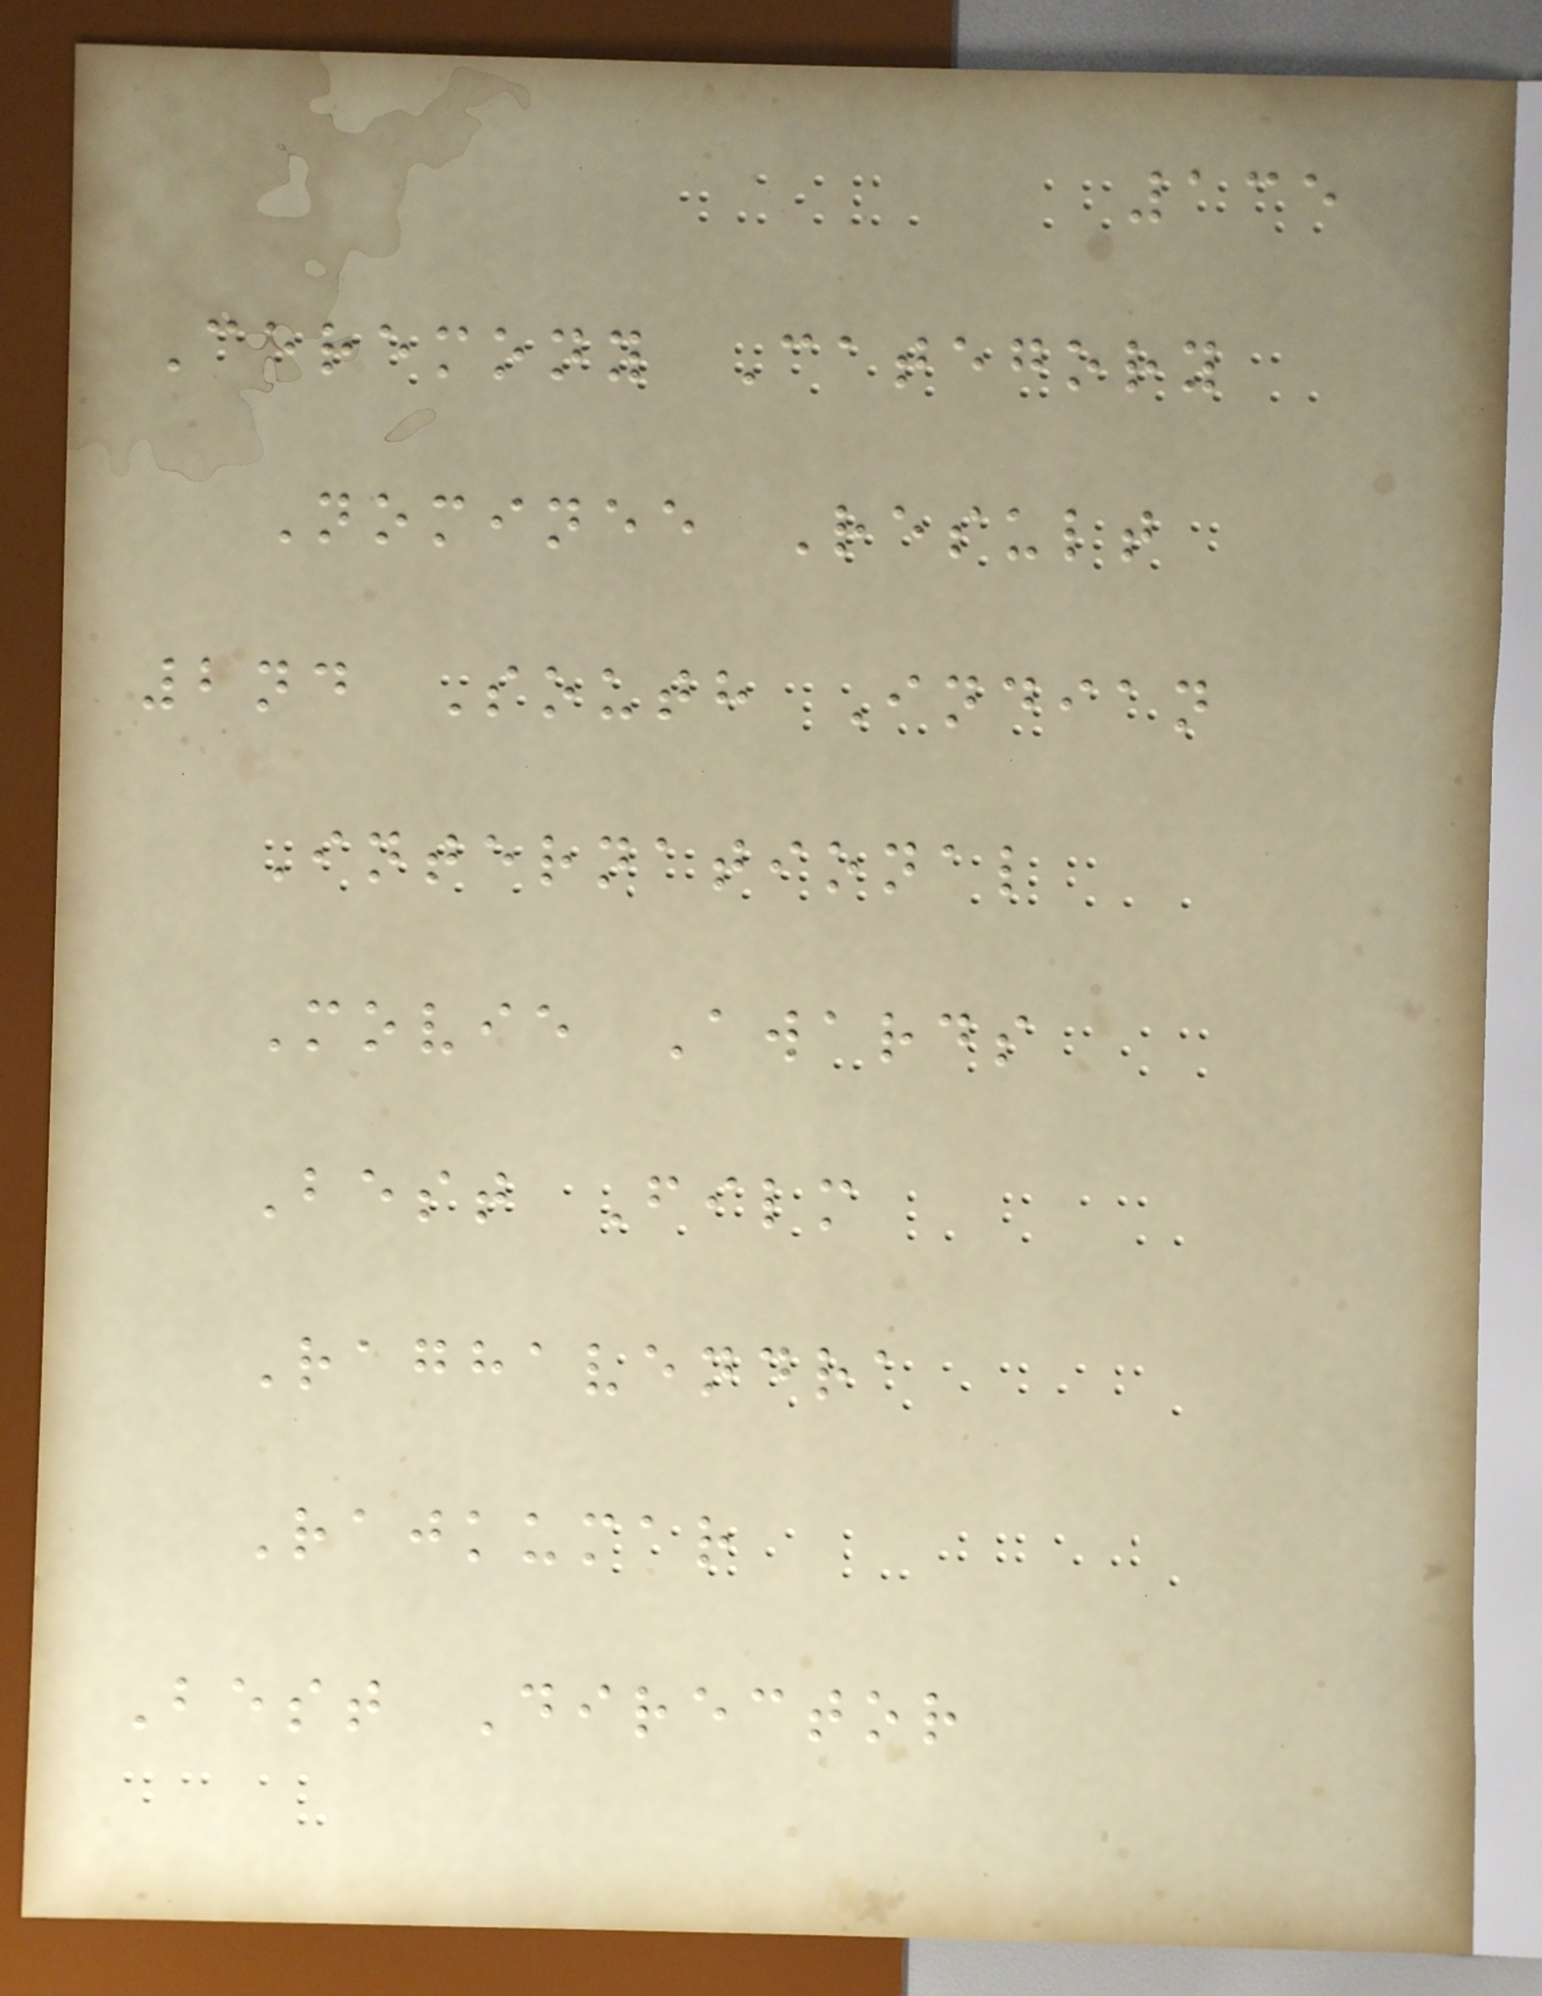135
Ceremony Category
Nominee Result
2nd South Indian
International
Movie Awards
Best Film
Raghavendra
Rajkumar
Best Director
